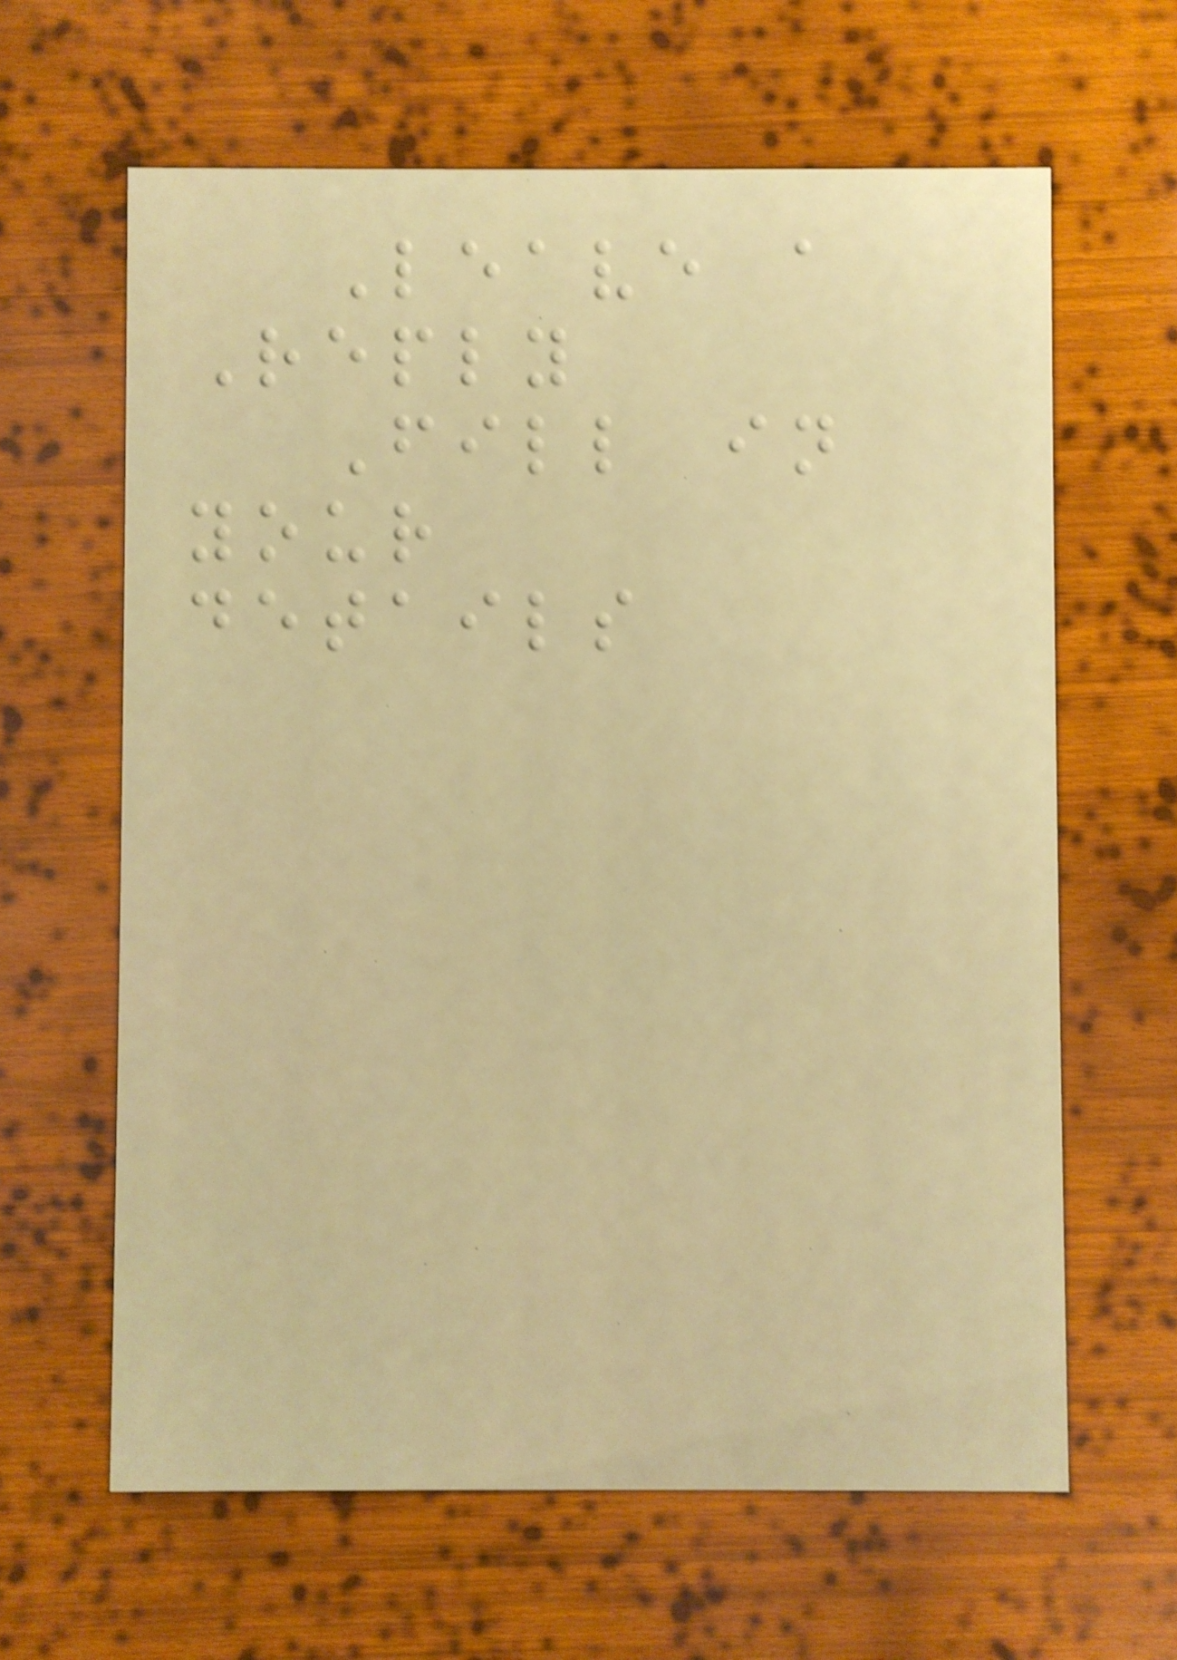Leave a
Reply
Fill in
your
details
